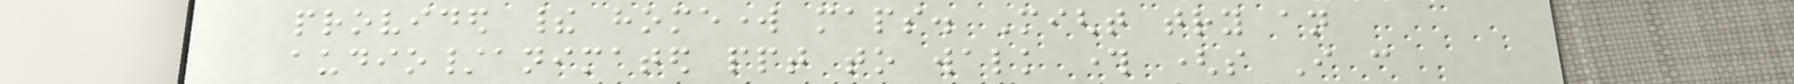provided their homework maps. Might try an
audio/animated ppt to walk through (so I can
